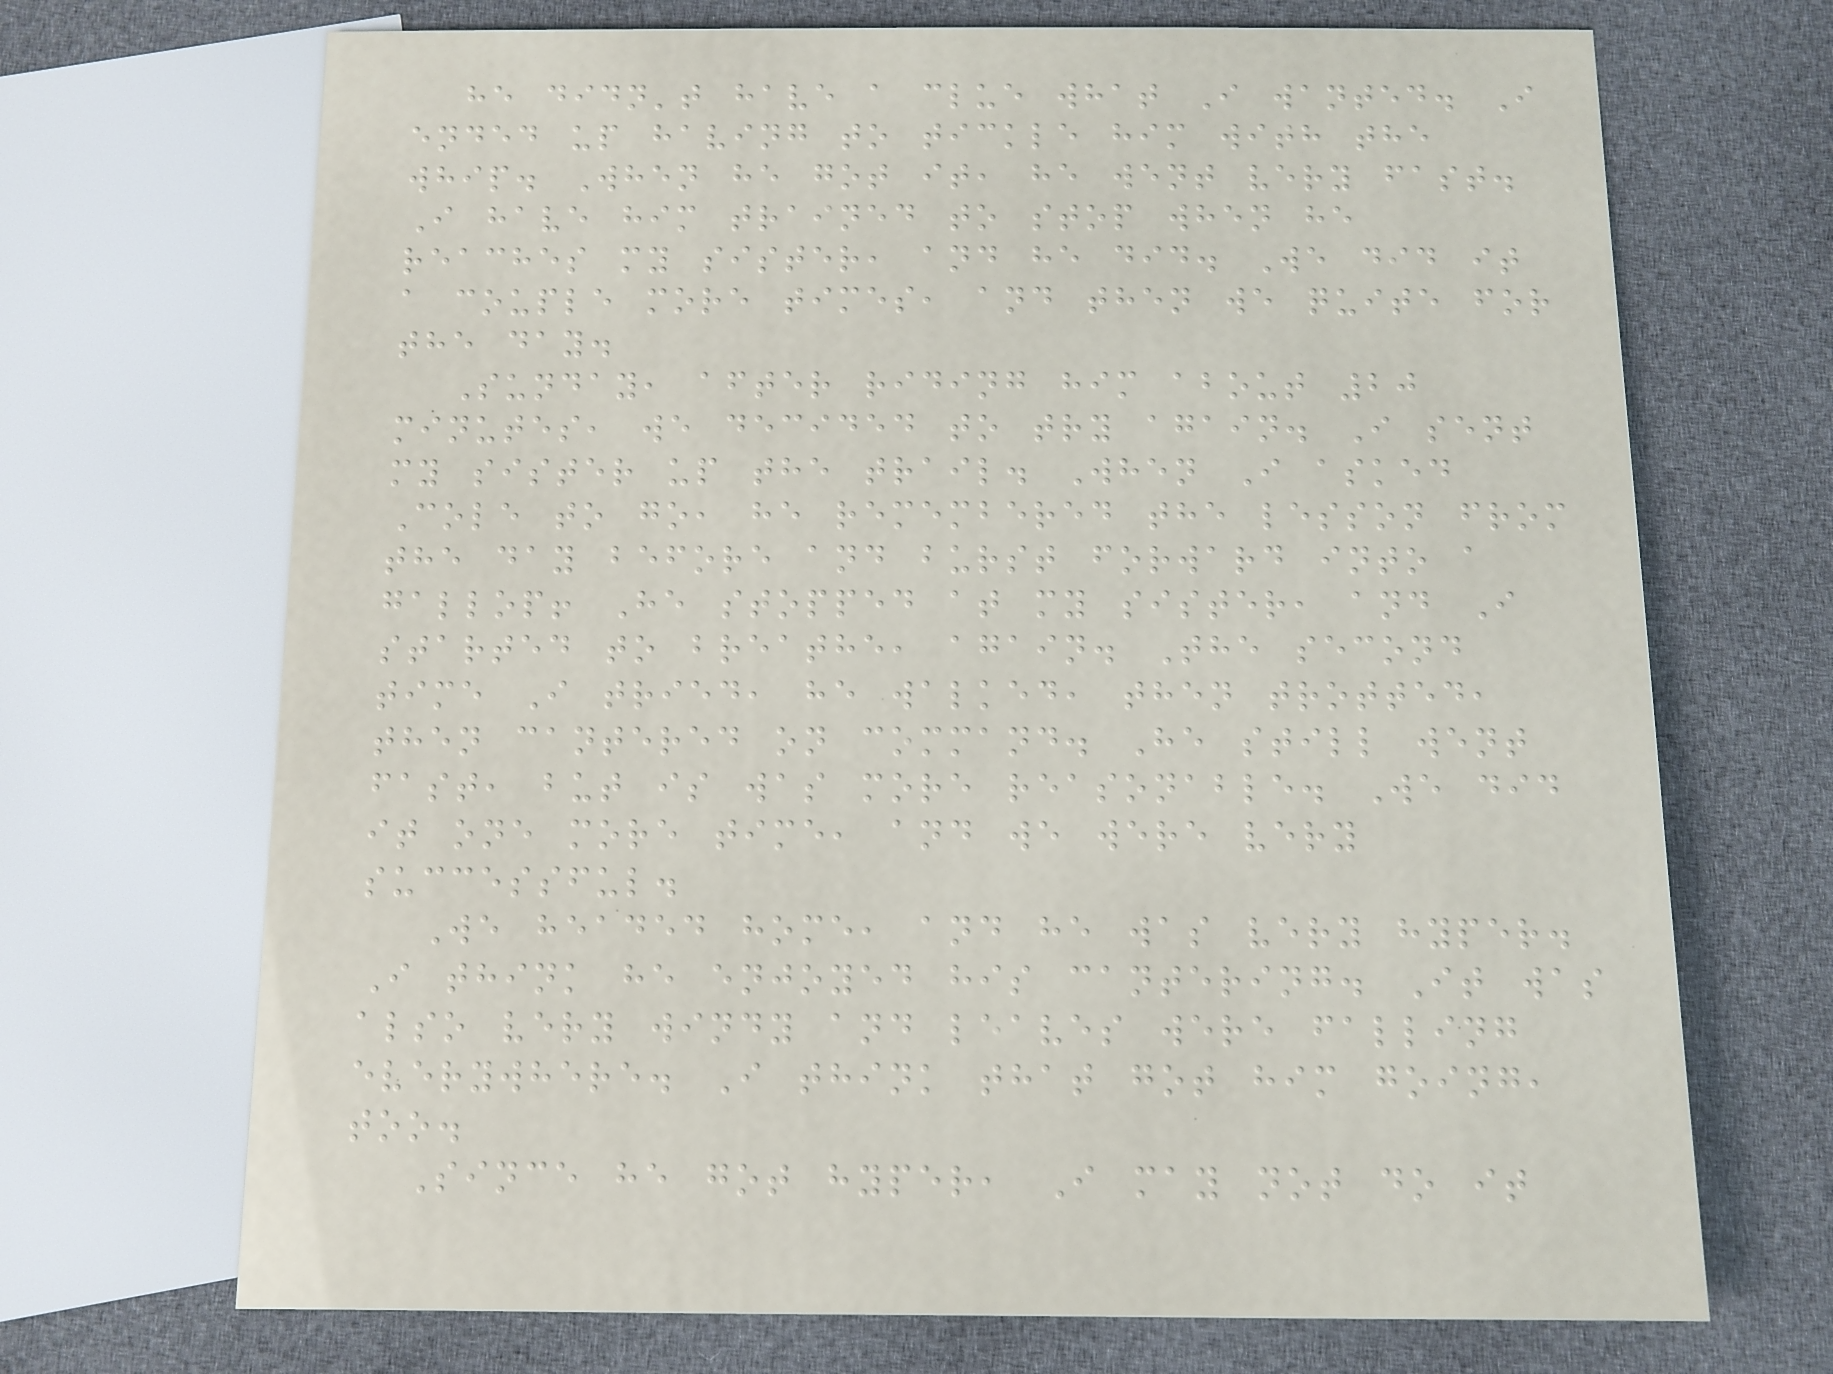he didn't have a clue what I wanted. I
ended up having to tickle him with the
whip. When he got it, he went very fast.
I have him trained to stop when he
reaches my sister, and he did. We did it
a couple more times, and then we quite for
the day.
Sunday, after riding him about 20
minutes, we decided to try again. I sent
my sister up the trail. When I asked
Cole to go, he remembered the lesson from
the day before and burst forward into a
gallop! He stopped at my sister, and I
started to breathe, again. The second
time I tried, he walked, then trotted,
then cantered on command. He still went
fast, but is was more reasonable. We did
it one more time, and we were very
successful.
We headed home, and he was very hyper.
I think he enjoyed his cantering. It was
also very windy and leaves were falling
everywhere. I think that got him going,
too.
Since he got hyper, I may not do it
